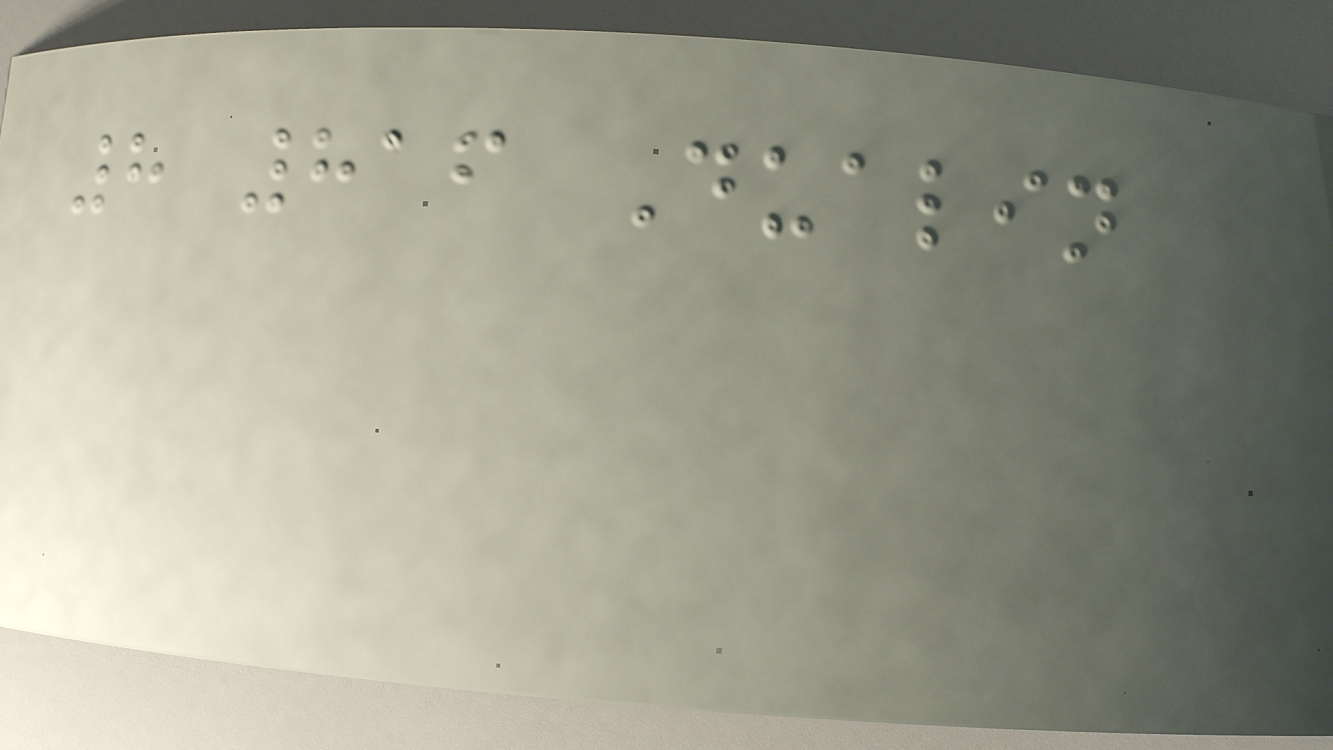8 816 Dualin
